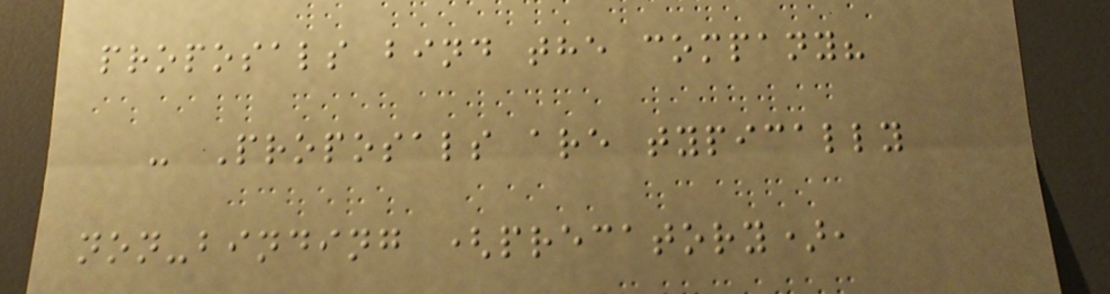proposals bind the company?
- Proposals are typically
non-binding (precatory),
